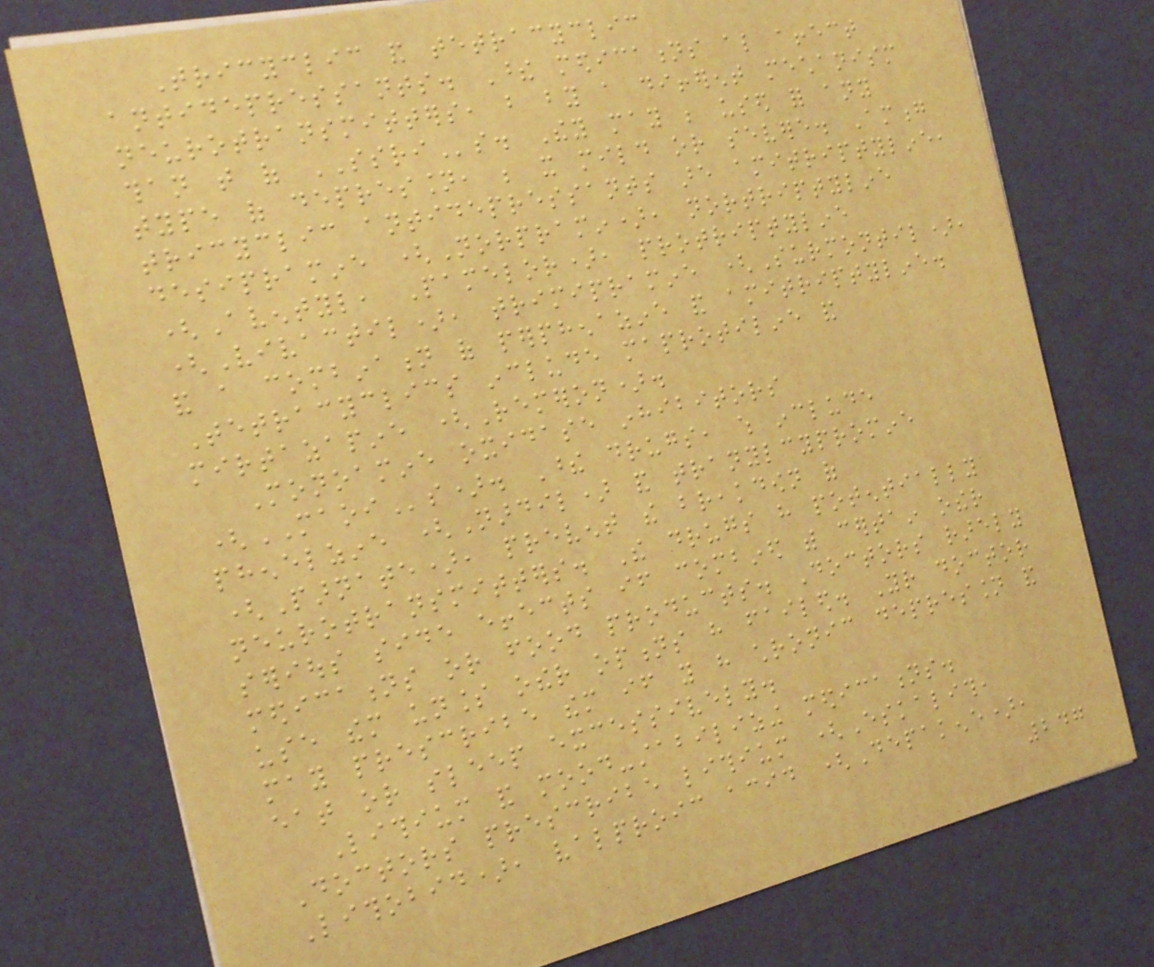Tricyclic and tetracyclic
antidepressants. These medications also affect
neurotransmitters, but by a different mechanism
than that of SSRIs. They may be used for any
type of depression, be it mild or severe. Among
tricyclic antidepressants are amitriptyline,
desipramine (Norpramin), nortriptyline
(Aventyl, Pamelor), protriptyline
(Vivactil), trimipramine (Surmontil),
and a combination of perphenazine and amitriptyline.
Tetracyclics include maprotiline and
mirtazapine (Remeron).
Monoamine oxidase inhibitors
(MAOIs). These drugs, which include
phenelzine (Nardil) and tranylcypromine
(Parnate), prevent the breakdown of
neurotransmitters. The drugs have potentially
serious side effects if combined with certain other
medications or food products. Doctors rarely
use them unless other options have failed. Your doctor
may prescribe them if you have chronic depression and
eat or sleep excessively.
Lithium and mood-stabilizing medications.
Doctors prescribe lithium (Eskalith,
Lithobid), valproic acid (Depakene),
247
